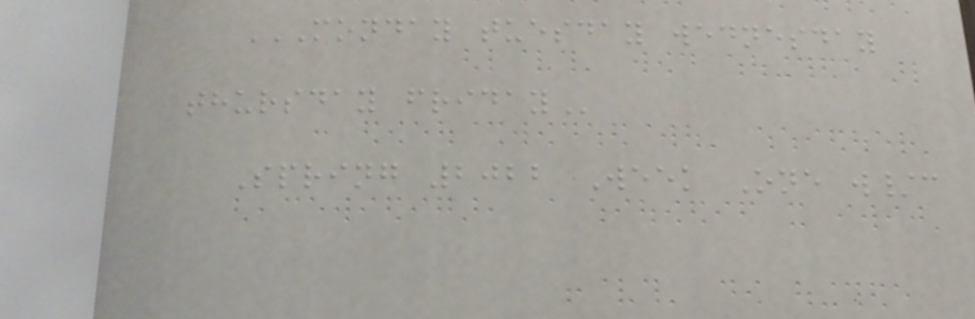MONDAY TUESDAY WEDNESDAY
THURSDAY FRIDAY
Spring 2022 Week One w/c
